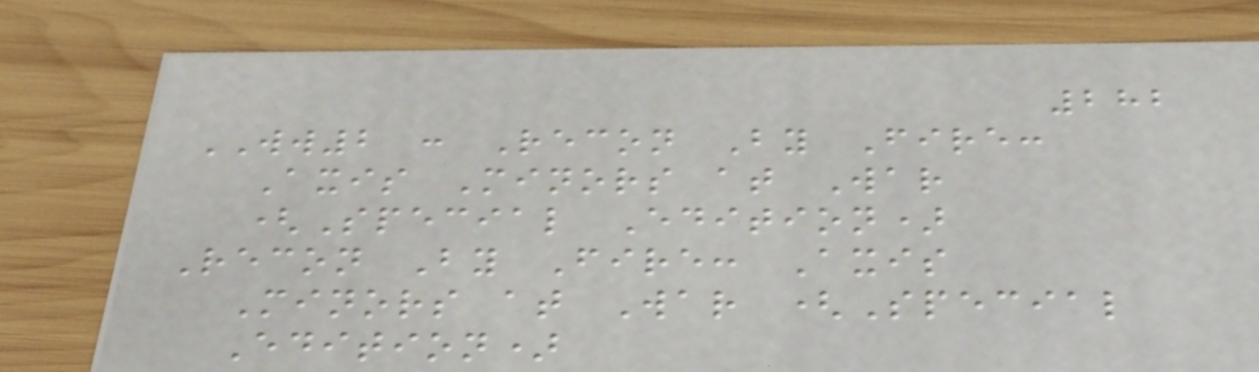282
WW2 : Recon By Fire:
Axis Minors at War
(Special Edition)
Recon By Fire: Axis
Minors at War (Special
Edition)
